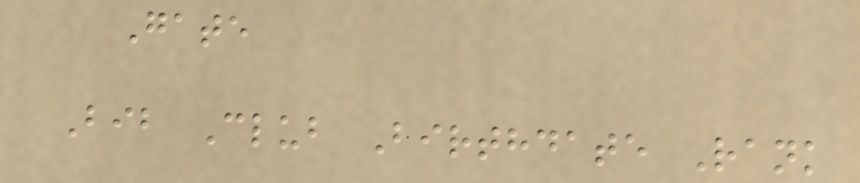Gate
Bib Club Birthdate Rank
